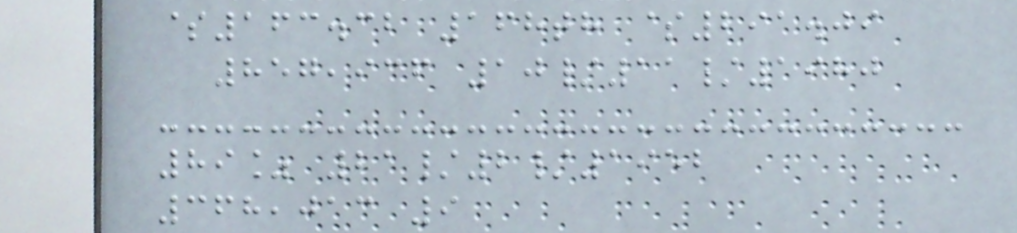$163.32 168th $291.09
857,936 10/11/1980
89% 21/2/1952
368,013 9
